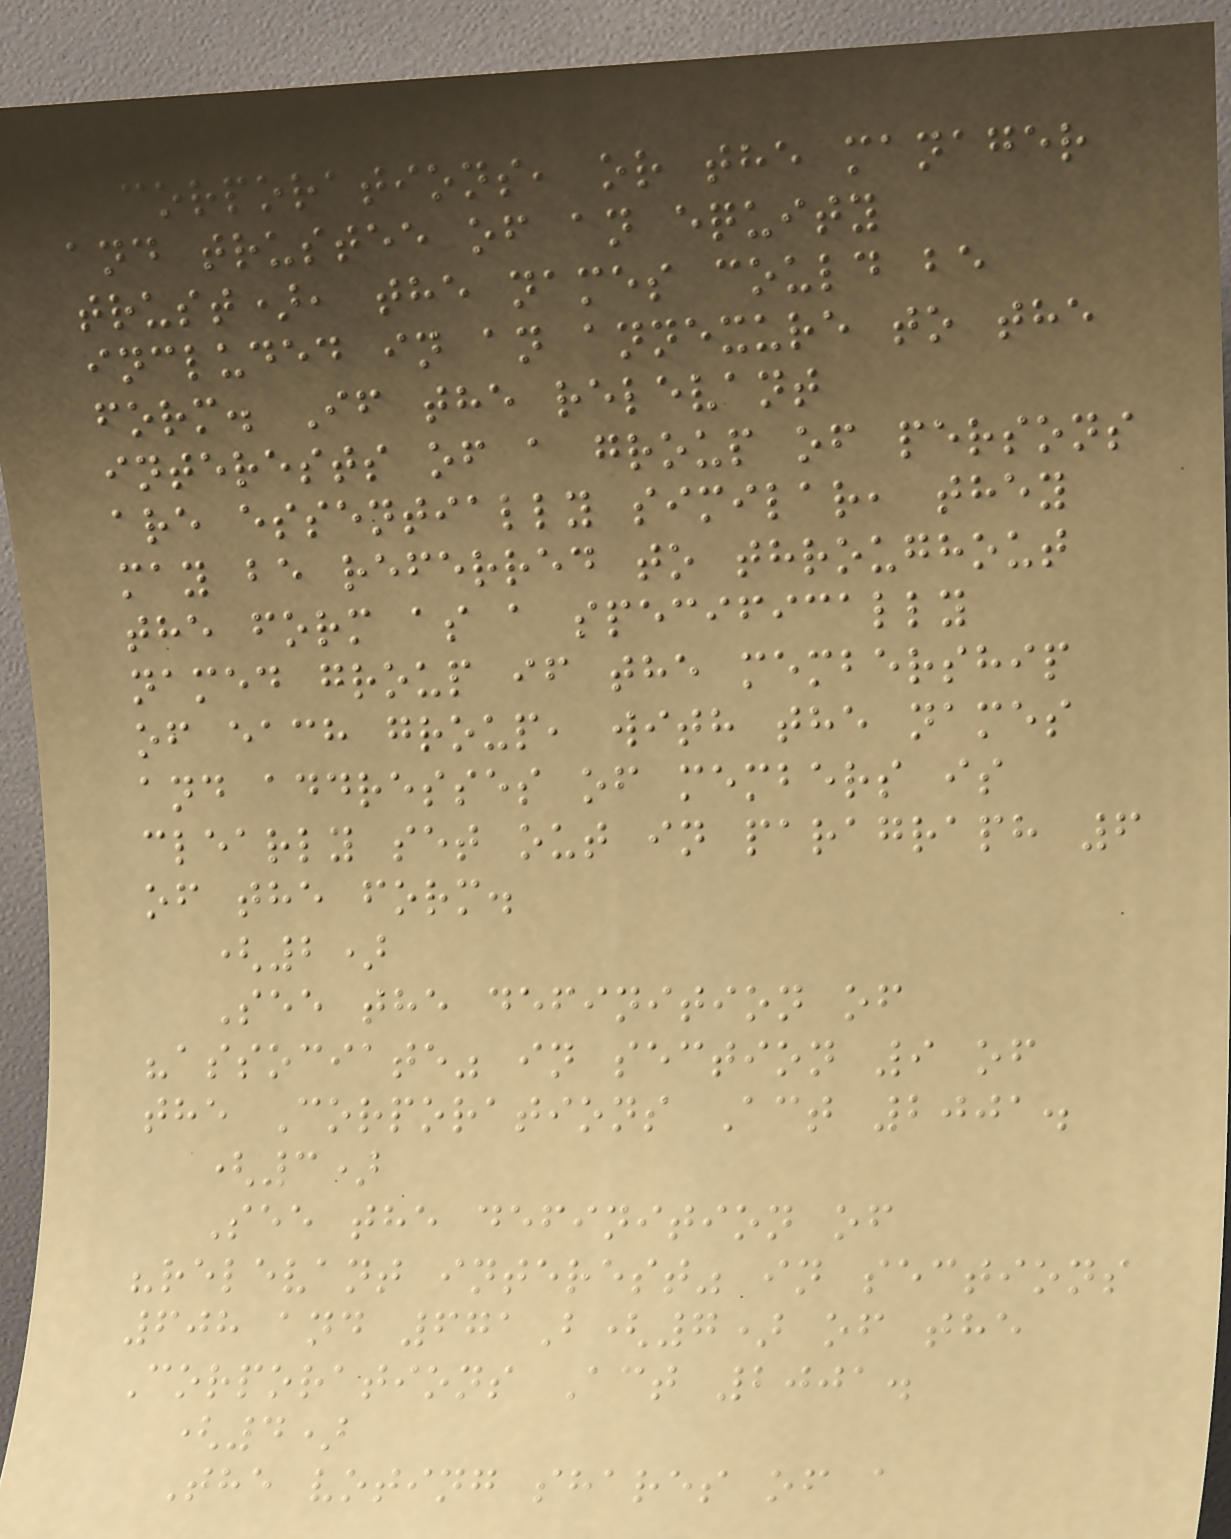corporations, or the manager
and trustee of an equity
trust), the names could be
included in an annexure to the
form. If the relevant
interests of a group of persons
are essentially similar, they
may be referred to throughout
the form as a specifically
named group if the membership
of each group, with the names
and addresses of members is
clearly set out in paragraph 6
of the form.
(2)
See the definition of
"associate" in section 9 of
the Corporations Act 2001.
(3)
See the definition of
"relevant interest" in sections
608 and 671B(7) of the
Corporations Act 2001.
(4)
The voting shares of a
